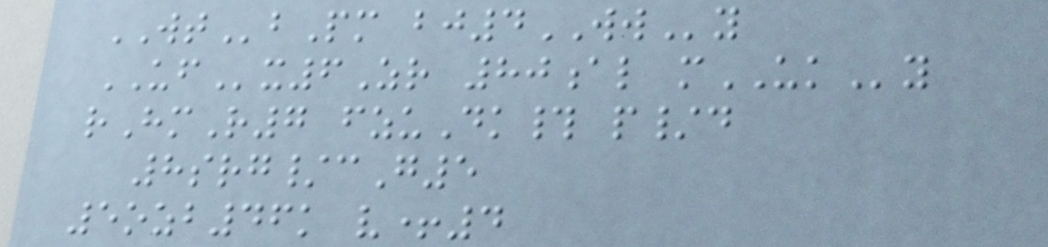WTbPm bj4WWy
UFx6Zr 80al mUKy
rHmR7 fzuDk# p/d
8srg/cG5
5ozb46k v+4
